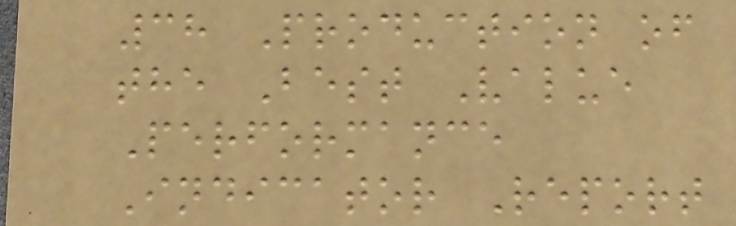38 Production of
the Best Value
Performance
Indicator Report
